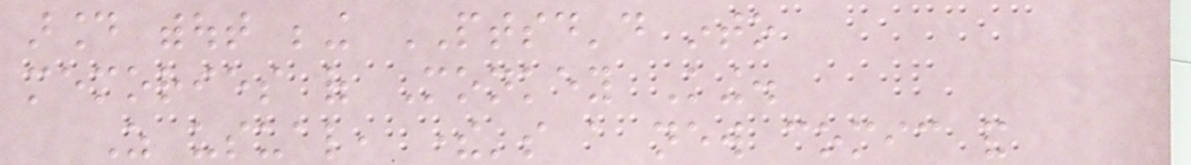around without being PTSD'd into
memories of Monkey King.
As usual, there's a new comic and
